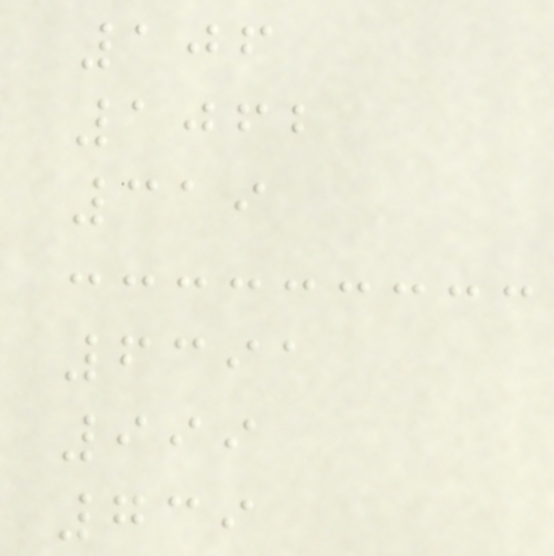106
1062
319
6391
999
739
